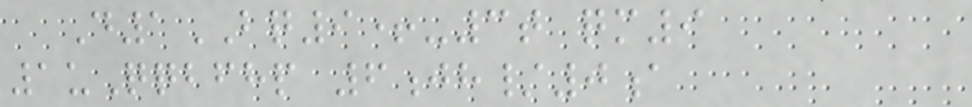D1BQ9+-3t qm9
1uQqbfhp 6jh/0a
